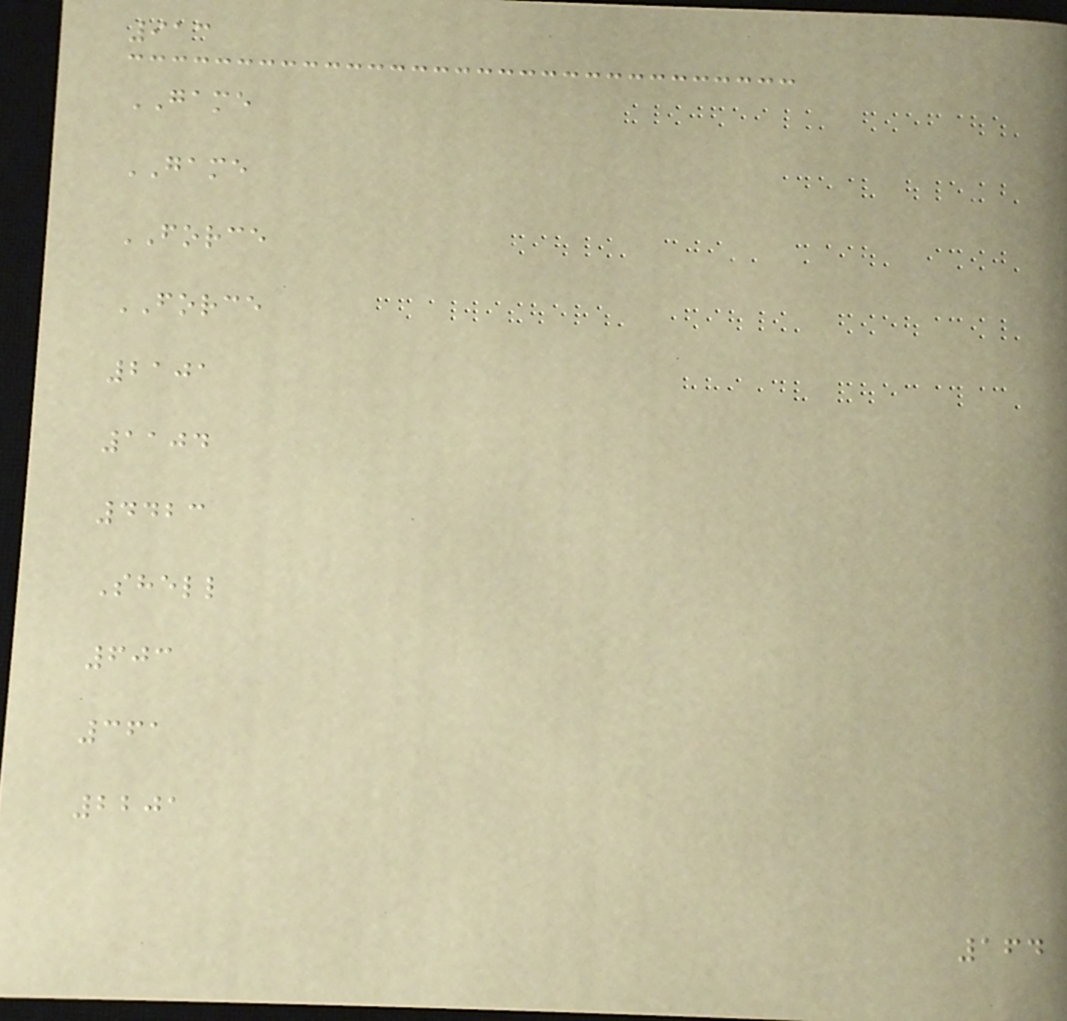913
GAME
GAME
FORCE
FORCE
2101
1104
4423
Shell
603
361
2201
164
